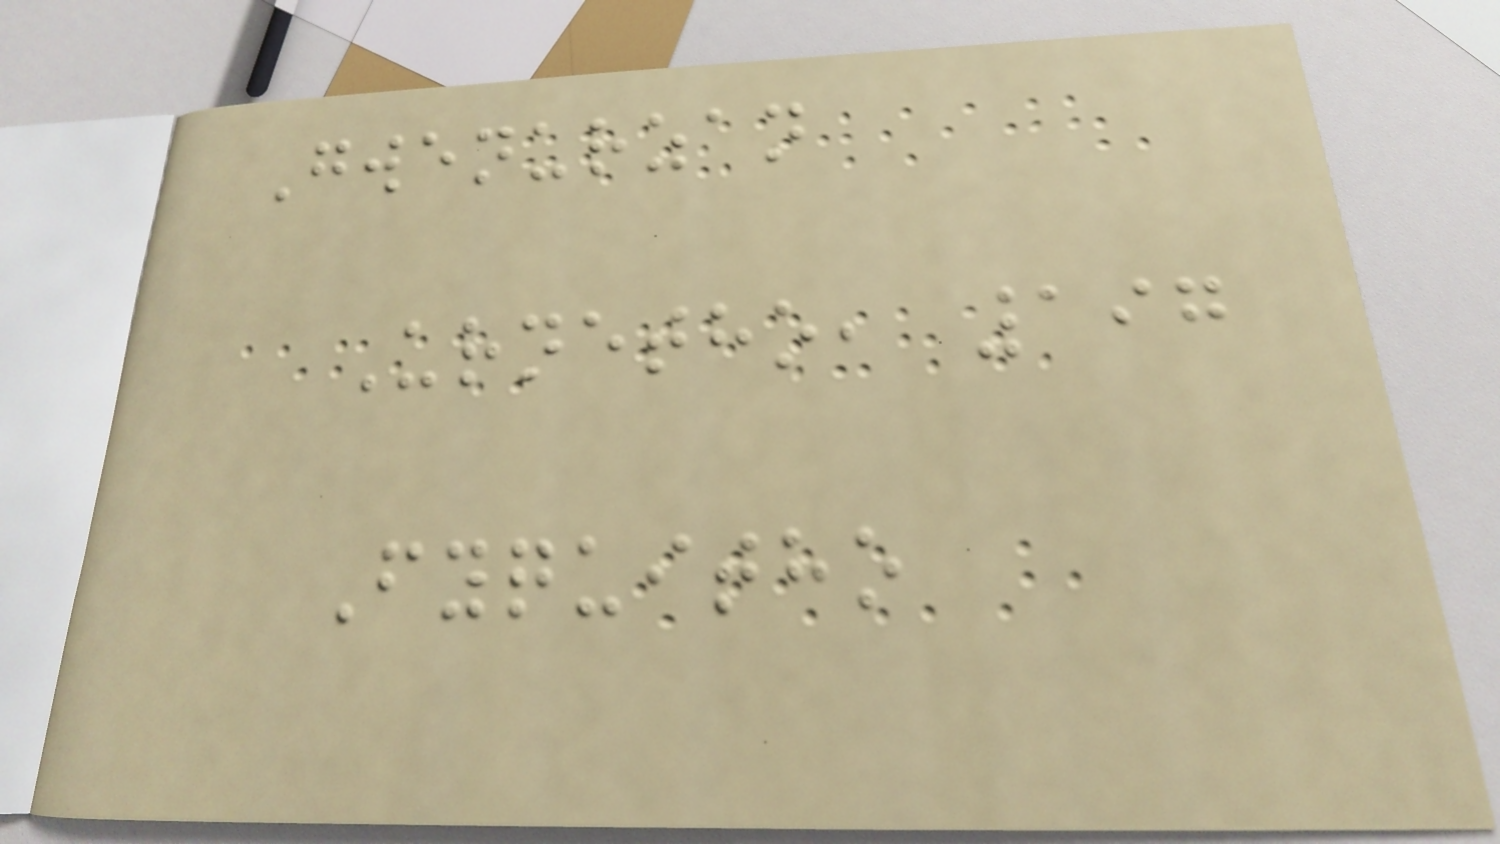Gwenurzan
Urnetho, 197
Fyquitho
